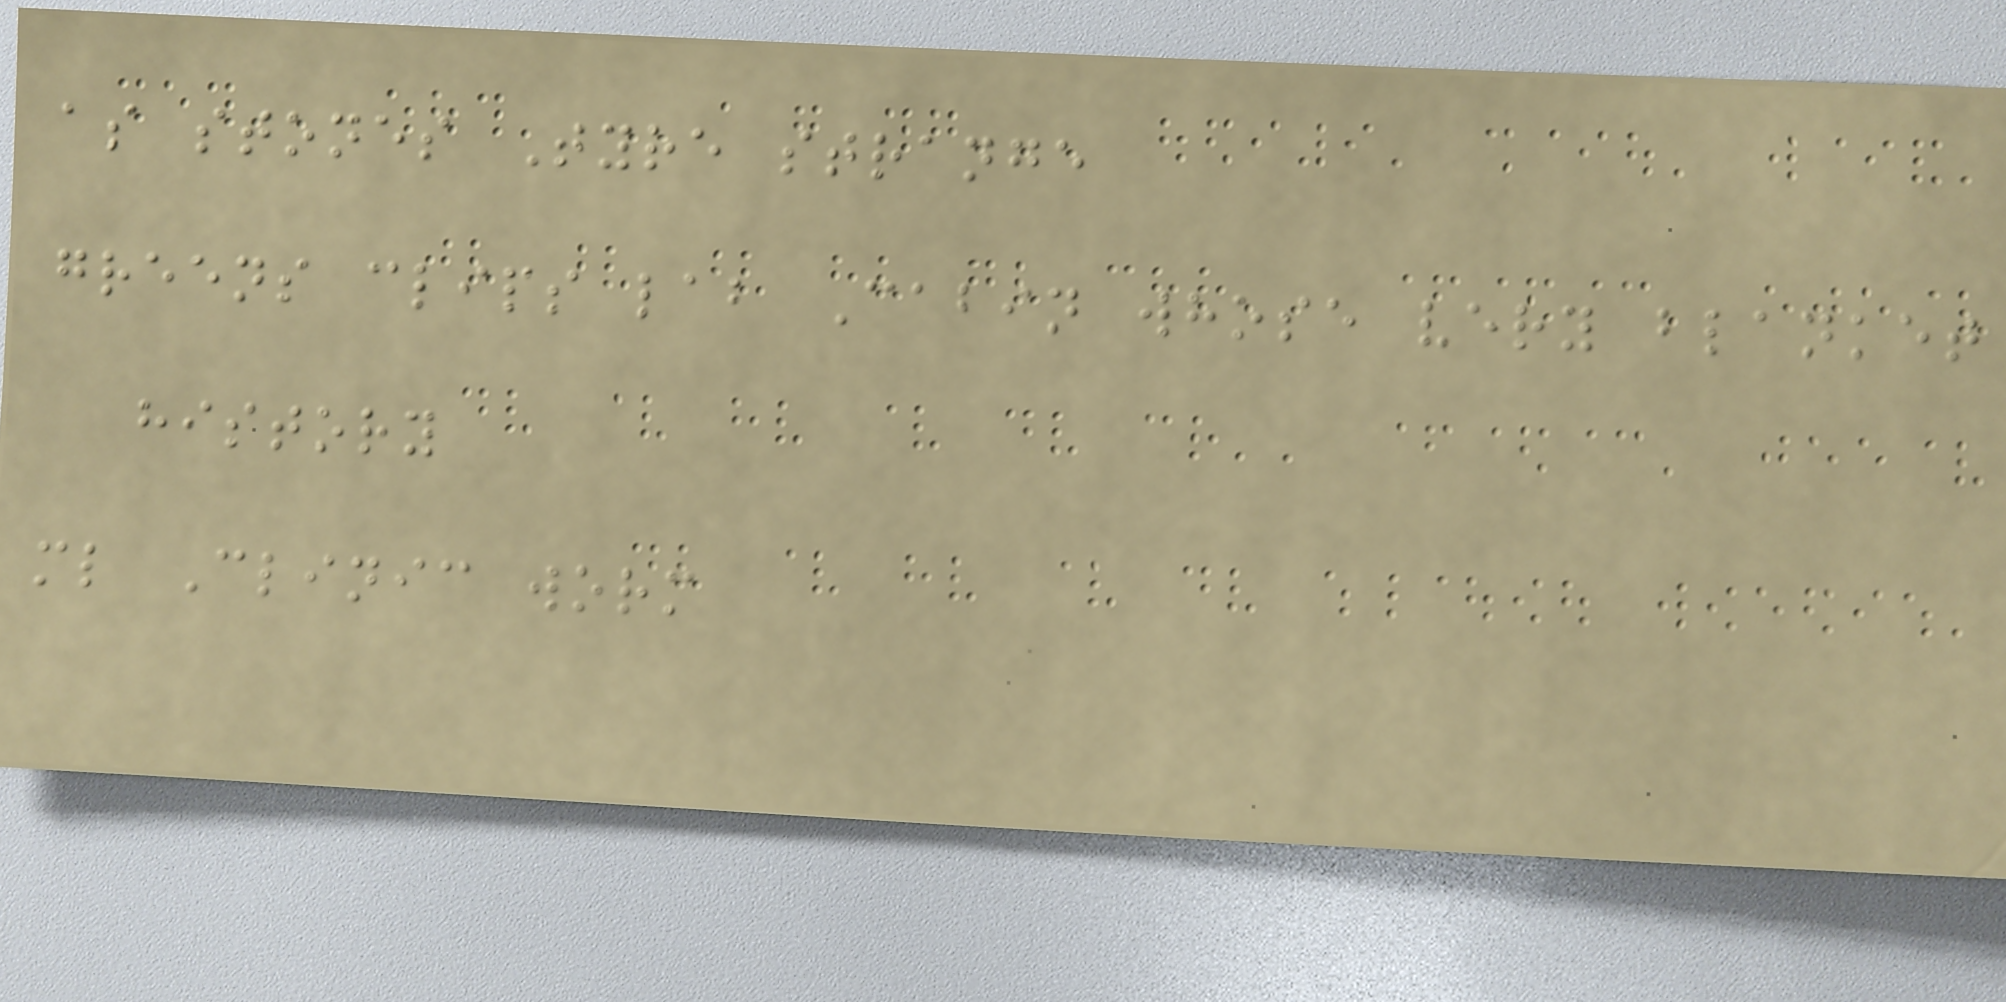as stones Tyre strange
greens clips lab Cabin whose very blanket
history
ml Clinic worm
